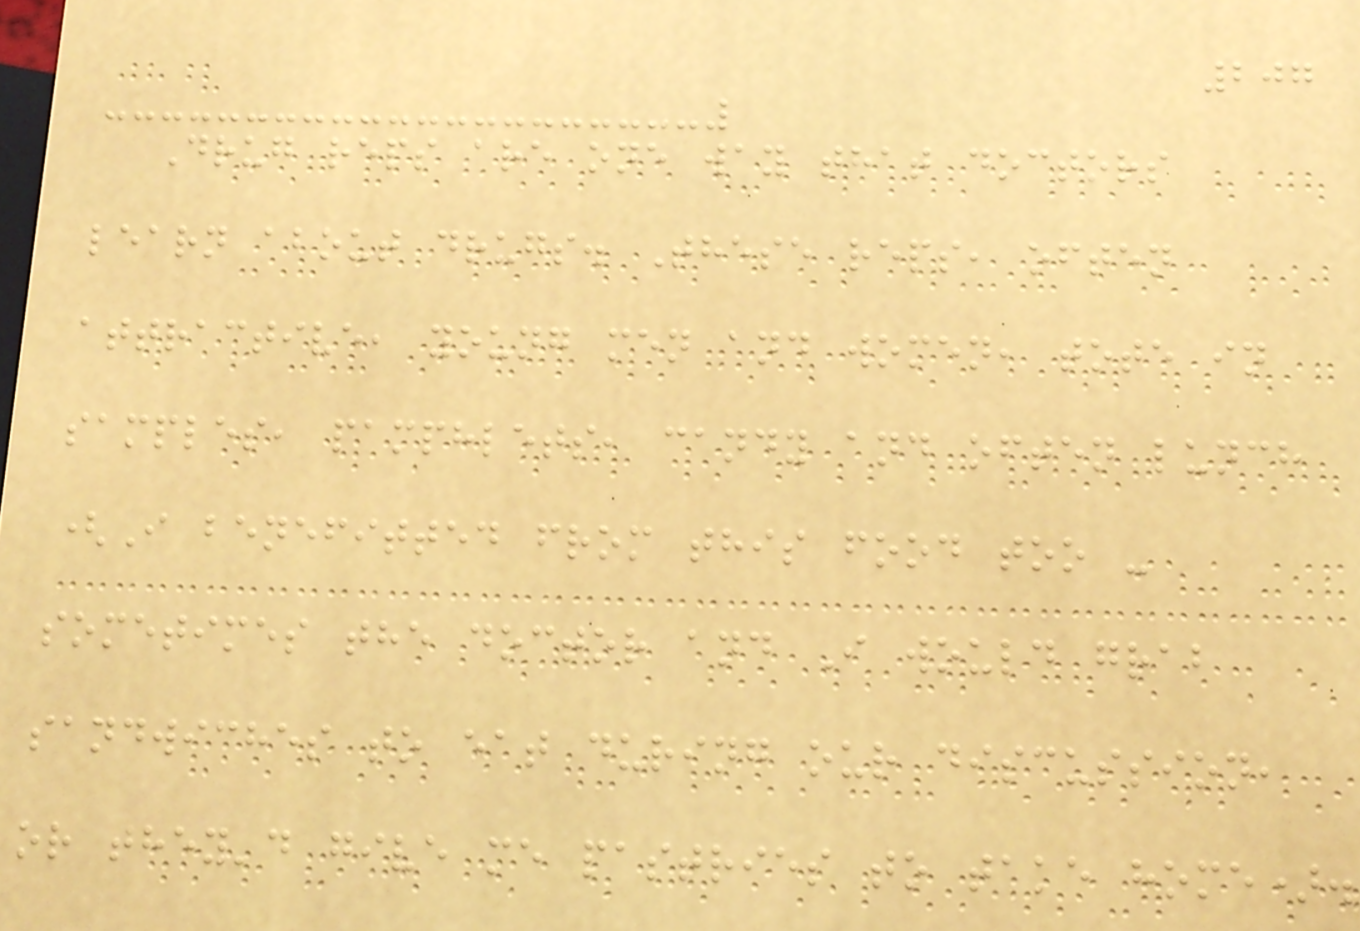207
Drug reps are one way that doctors
learn about drugs. These reps, often
attractive, young men and women, tote in
samples, pamphlets, candy and often lunch
(I benefitted from this food too -
sometimes the doctor and I would grab
sandwiches to eat during our discussion,
or they'd give me pastries to take home).
